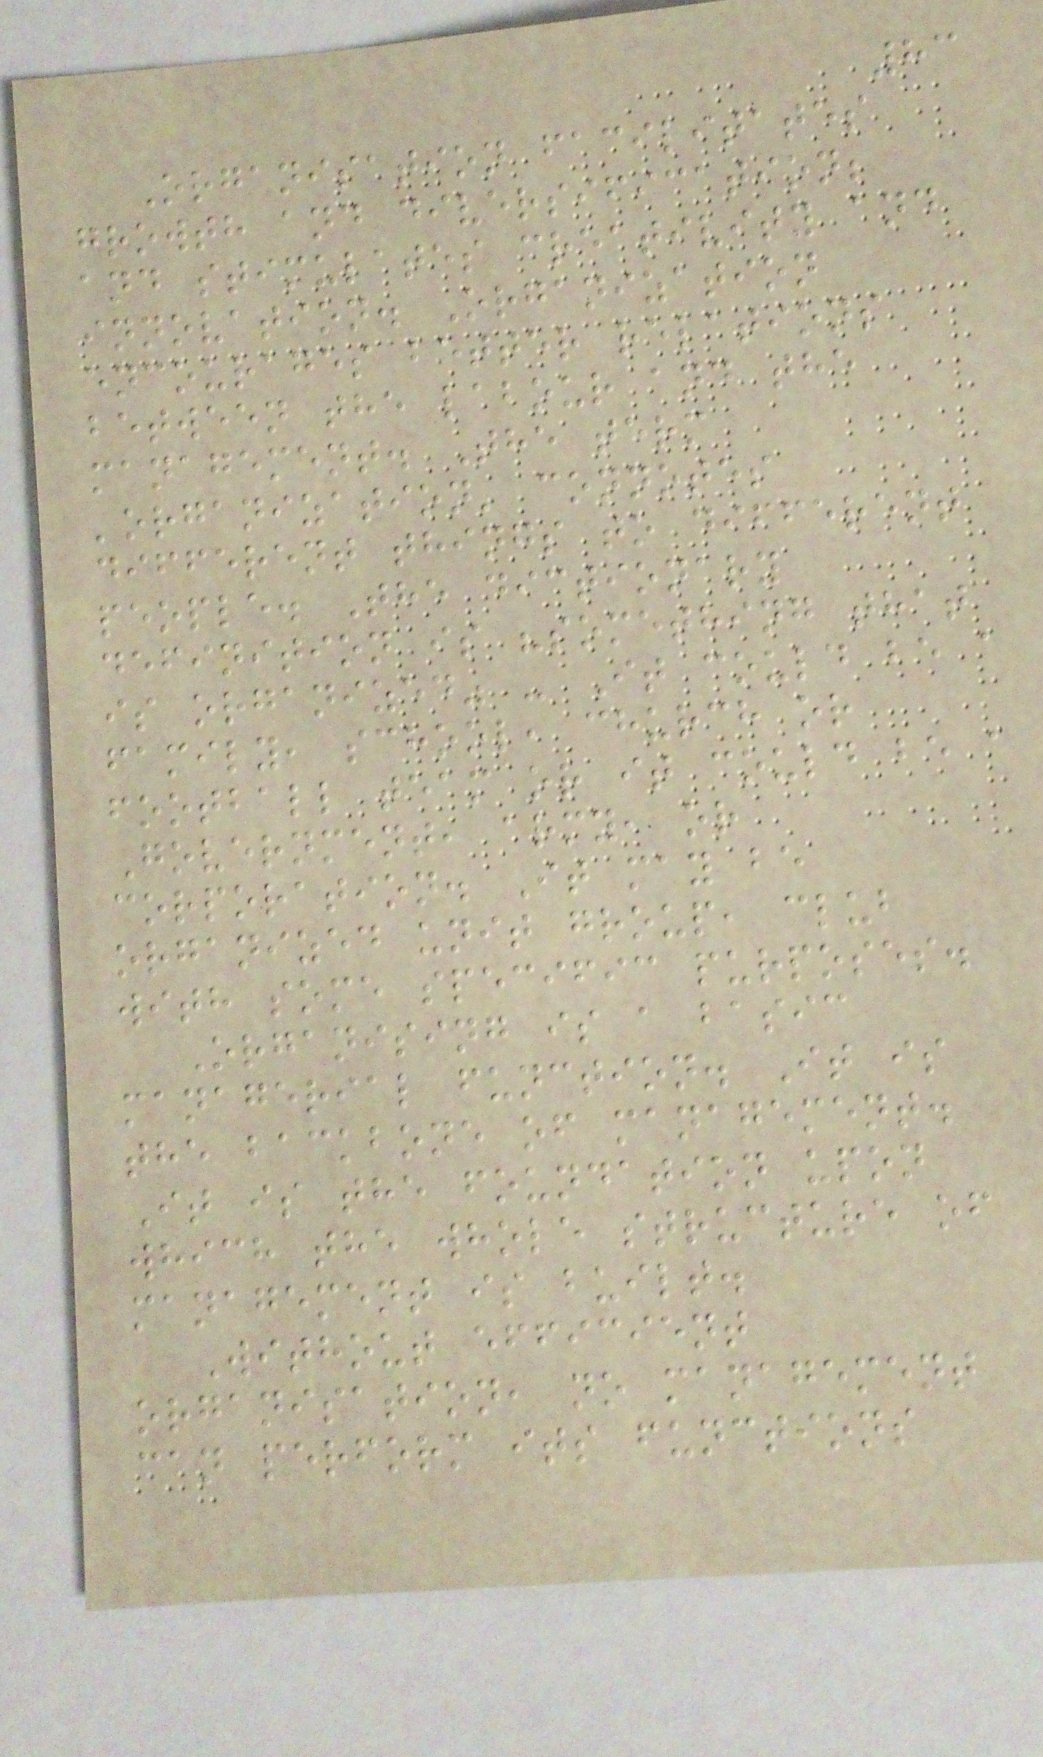83
Organisation facilitates
growth and diversification;
and stimulates creativity and
innovation. Organization
encourages better relations
between the labour and the
management. The term
'organization' connotes
different things to different
people. The dictionary
definition is "something that
is organized" - It could be a
family, school, church or
football team or it could be a
Government, army, or
corporation. It may be
organized unit group, club
with some specific purposes.
Organising is a basic
managerial function. It is
the backbone of management.
It is the foundation upon
which the whole structure of
management is built.
Without efficient
organisation, no management
can perform its functions
